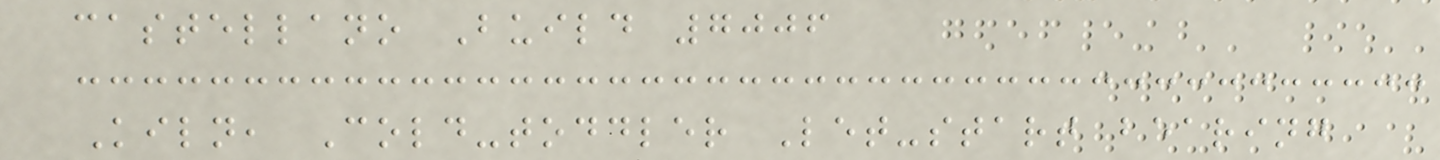castellano Build 7006
Kiln, Cold-toddler Let-start bearing
